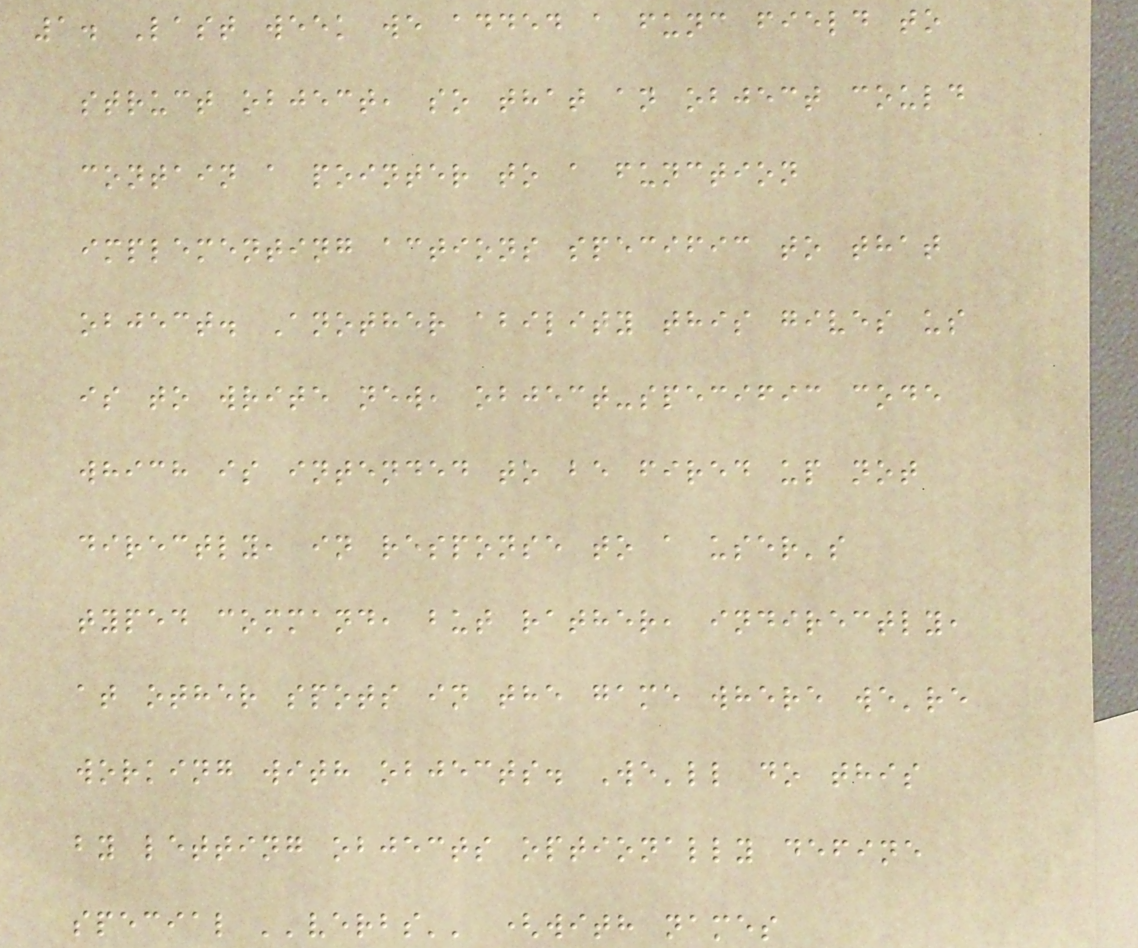1. Last week we added a func field to
struct object, so that an object could
contain a pointer to a function
implementing actions specific to that
object. Another ability this gives us
is to write new, object-specific code
which is intended to be fired up not
directly, in response to a user's
typed command, but rather, indirectly,
at other spots in the game where we're
working with objects. We'll do this
by letting objects optionally define
special ''verbs'' (with names
